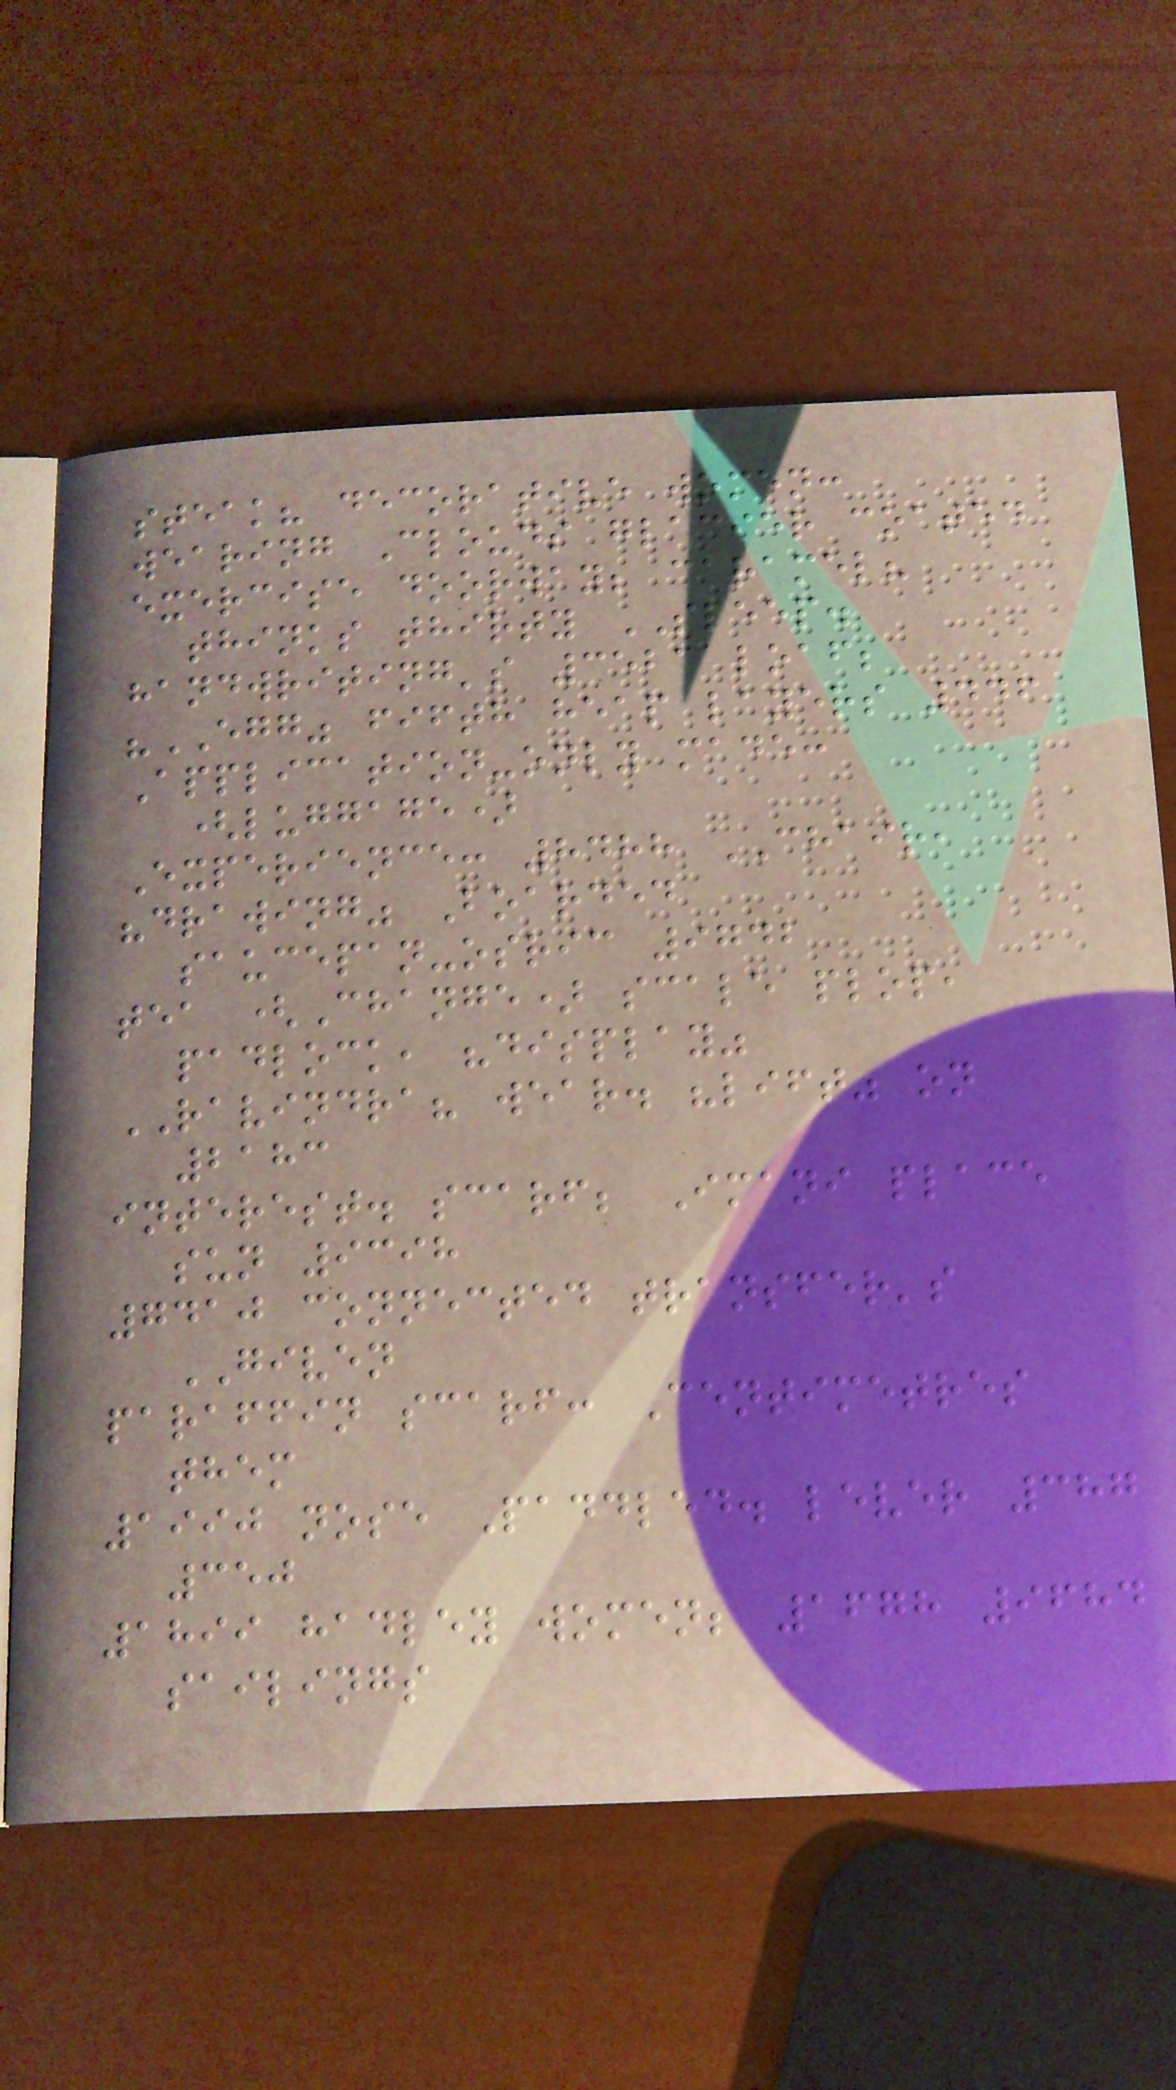steak? decorative women:
wearing Clouds glacier coated
exercise doorway; caramel?
thinks thirty SLEEP.
handwriting's 3521 loaf;
"EGG" fifth heap layers 446
Application-only made:
(luggage)
Experience: 8488 CHAIR,
"drawing" Boarded
saucepan-osric 9742
tea (Change) scale plop,
padlock, "display"
RAVINDRA? wear. "lift" on
2183
interest. scarf; Imani place
sun 9398
7410 connected transfer's
GIVEN
paraffin scarf: Centimetres
them
1990 nose Paddled. lever 387
350
1899 hadley women; 1678 9684
sailings
